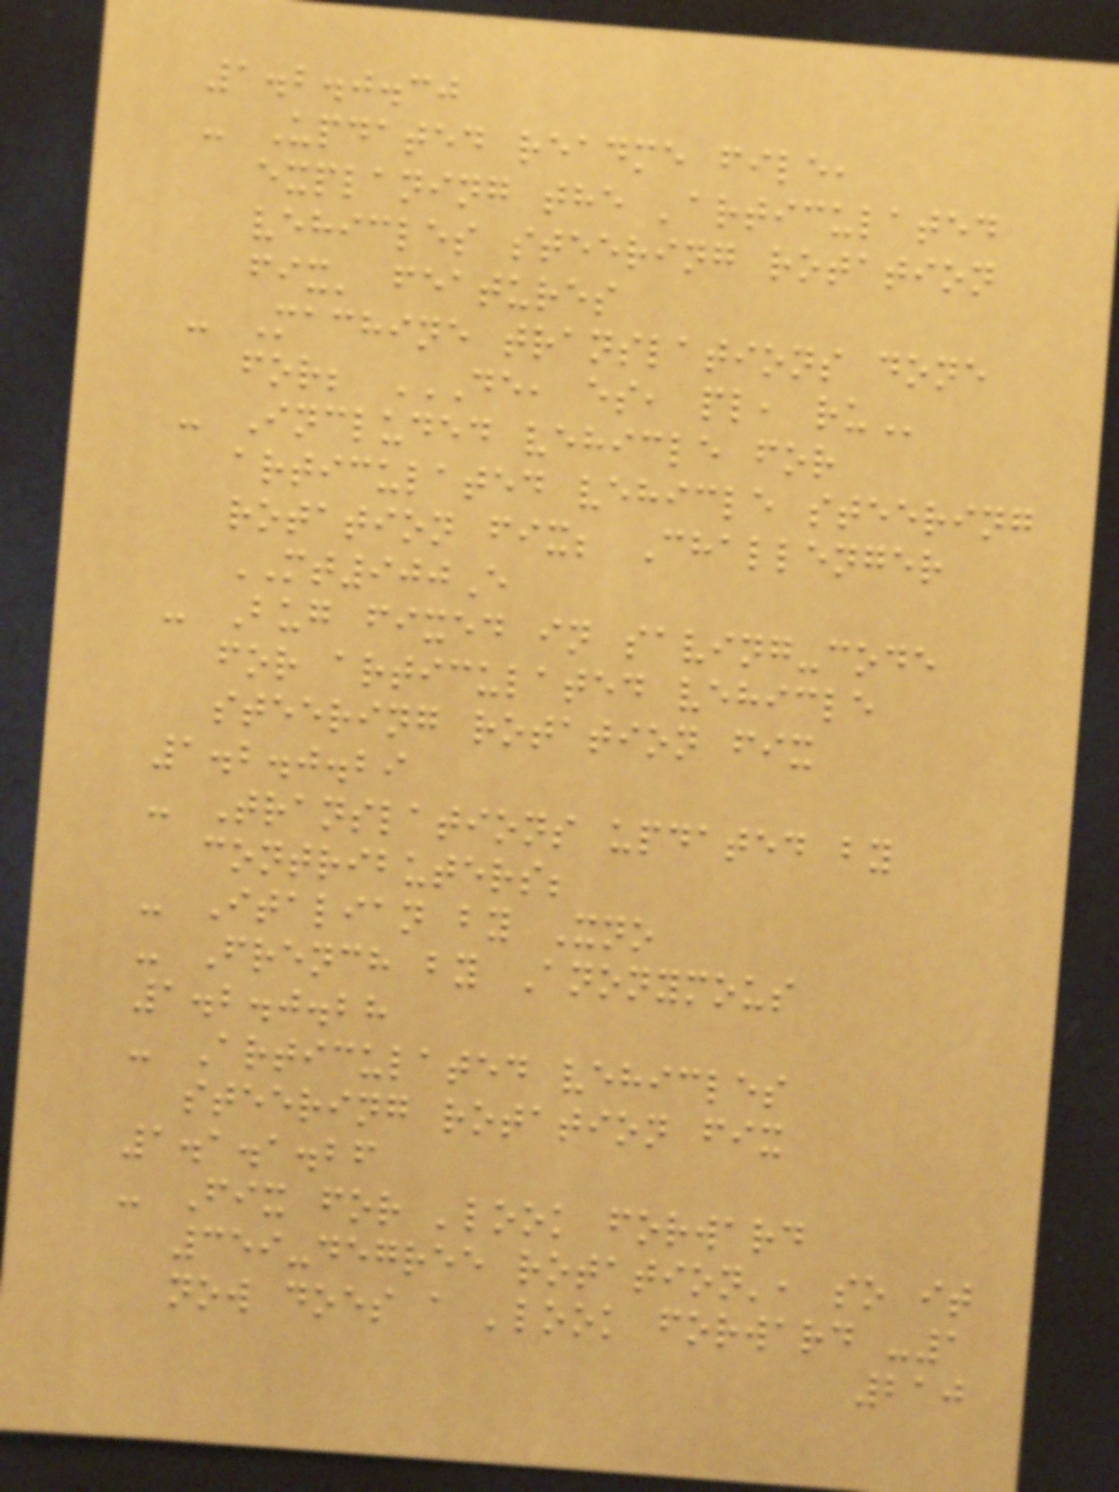1.2.0.30
- Updated readme file,
explaning the 'articulated
vehicles steering rotation
fix' features
- Machine translations done
for; DE, ES, PL, RU
- Included vehicle for
articulated vehicle steering
rotation fix; Challenger
MT900E
- Bug fixed in saving-code
for articulated vehicle
steering rotation fix
1.2.0.29
- Translations updated by
contributers;
- Italian by Xno
- French by Anonymous
1.2.0.28
- Articulated vehicles
steering rotation fix
1.1.1.26
- Fix for 'look forward
359-degree rotation', so it
now does a 'look forward -1
210
